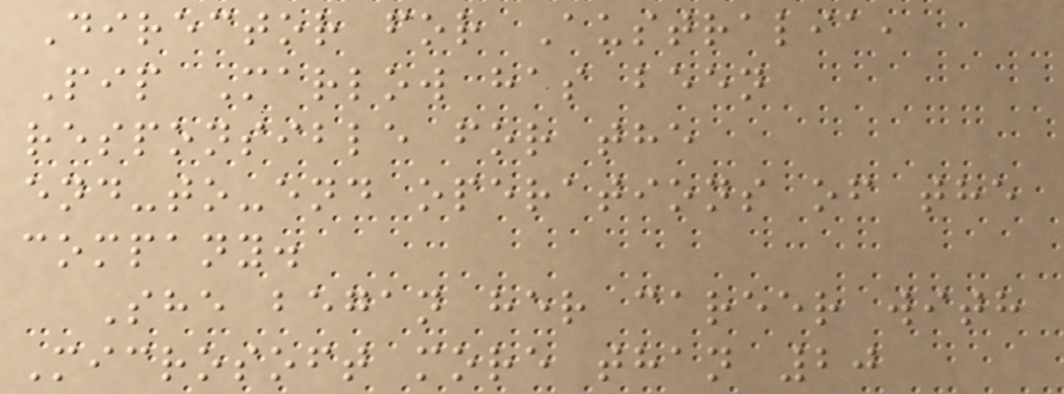Director for Australia,
Pip Marlow has been
responsible for the
end-to-end operations of the
company.
She began her career with
Microsoft more than 20
